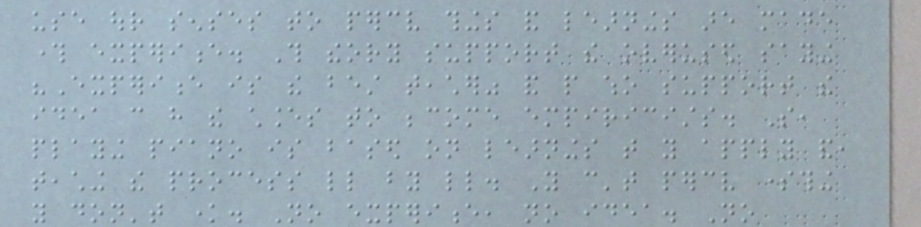use our senses to perceive things and learnings are made
through experience. This theory support the overused saying
"Experience is the best teacher" and people who support the
idea can have the chances to become empiricists. So,
playing piano is based on learnings that you apply and,
teaching the process little by little. You can't perceive something
you don't know. No experience, no idea. No
